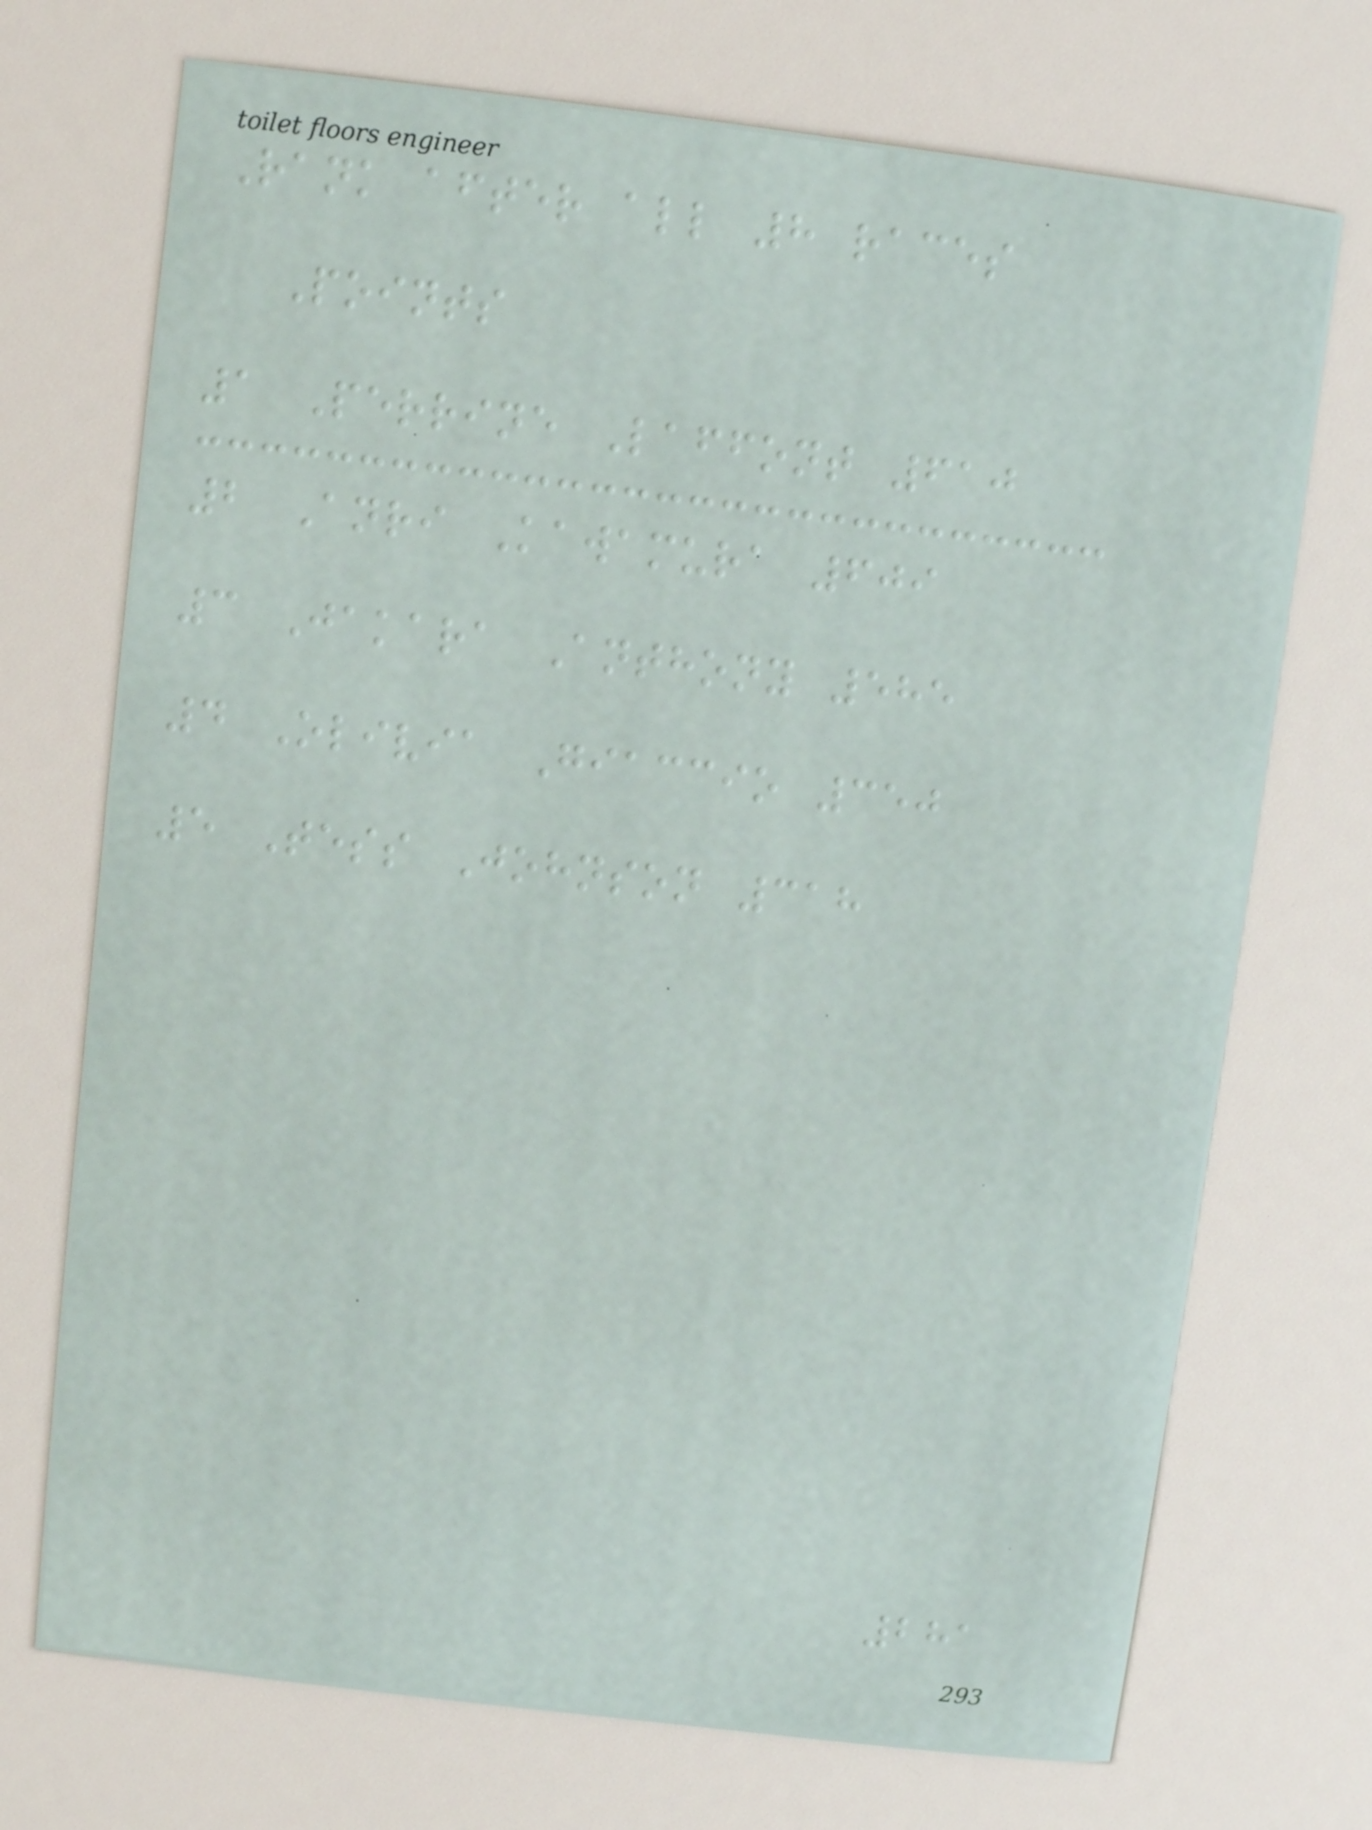Rank after all 8 races
Points
1 Perrine Laffont 610
2 Anri Kawamura 609
3 Jakara Anthony 585
4 Olivia Giaccio 350
5 Tess Johnson 318
281
